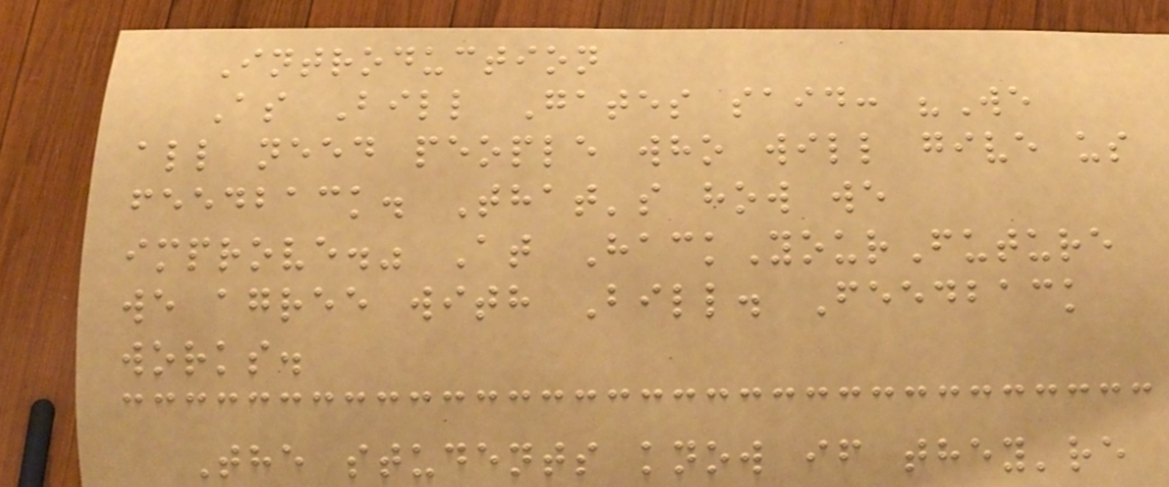Introduction
As Bill Gates said: "We
all need people who will give us
feedback. That's how we
improve." At HackYourFuture
we agree with Bill. Feedback
works.
The students know if they're
